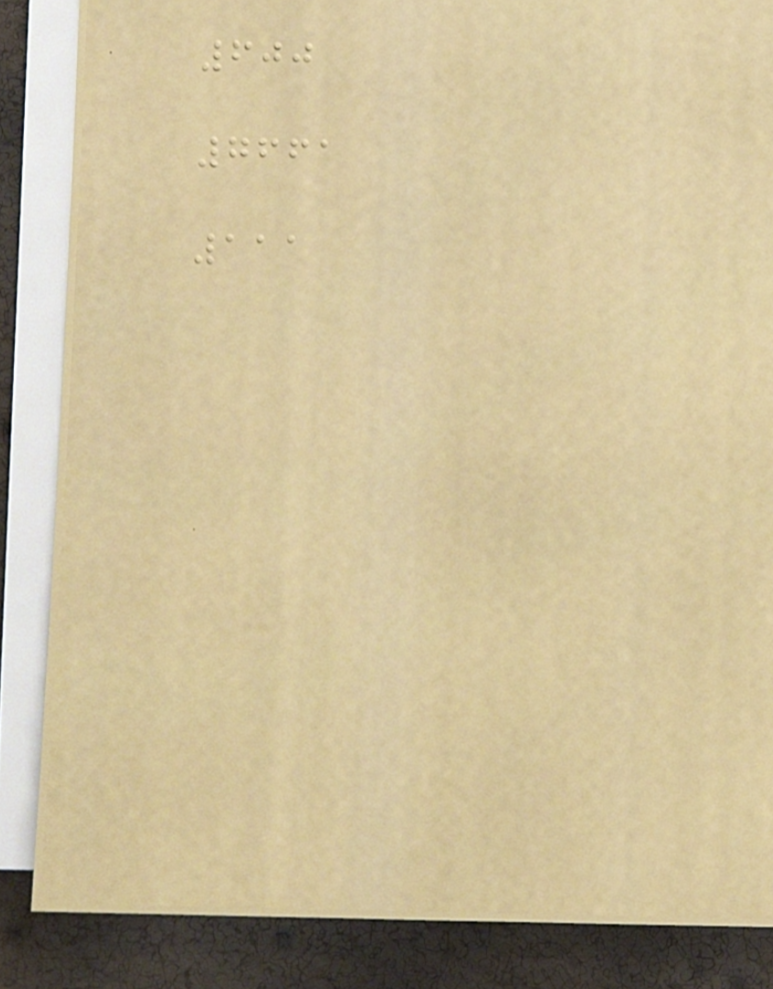600
7661
111
